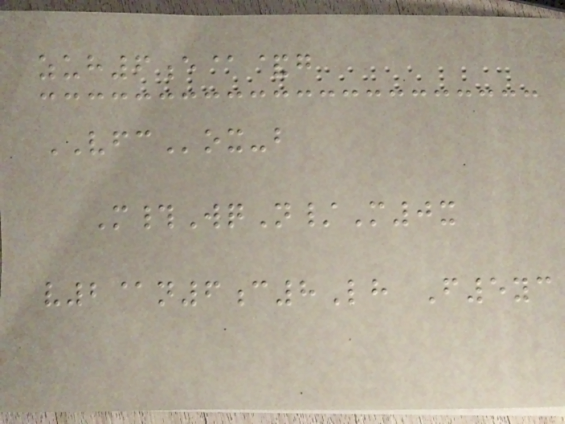zuh6e@&g
VFCox-b
M#WqN/M0x
v2@n6c8Lh F5yc
